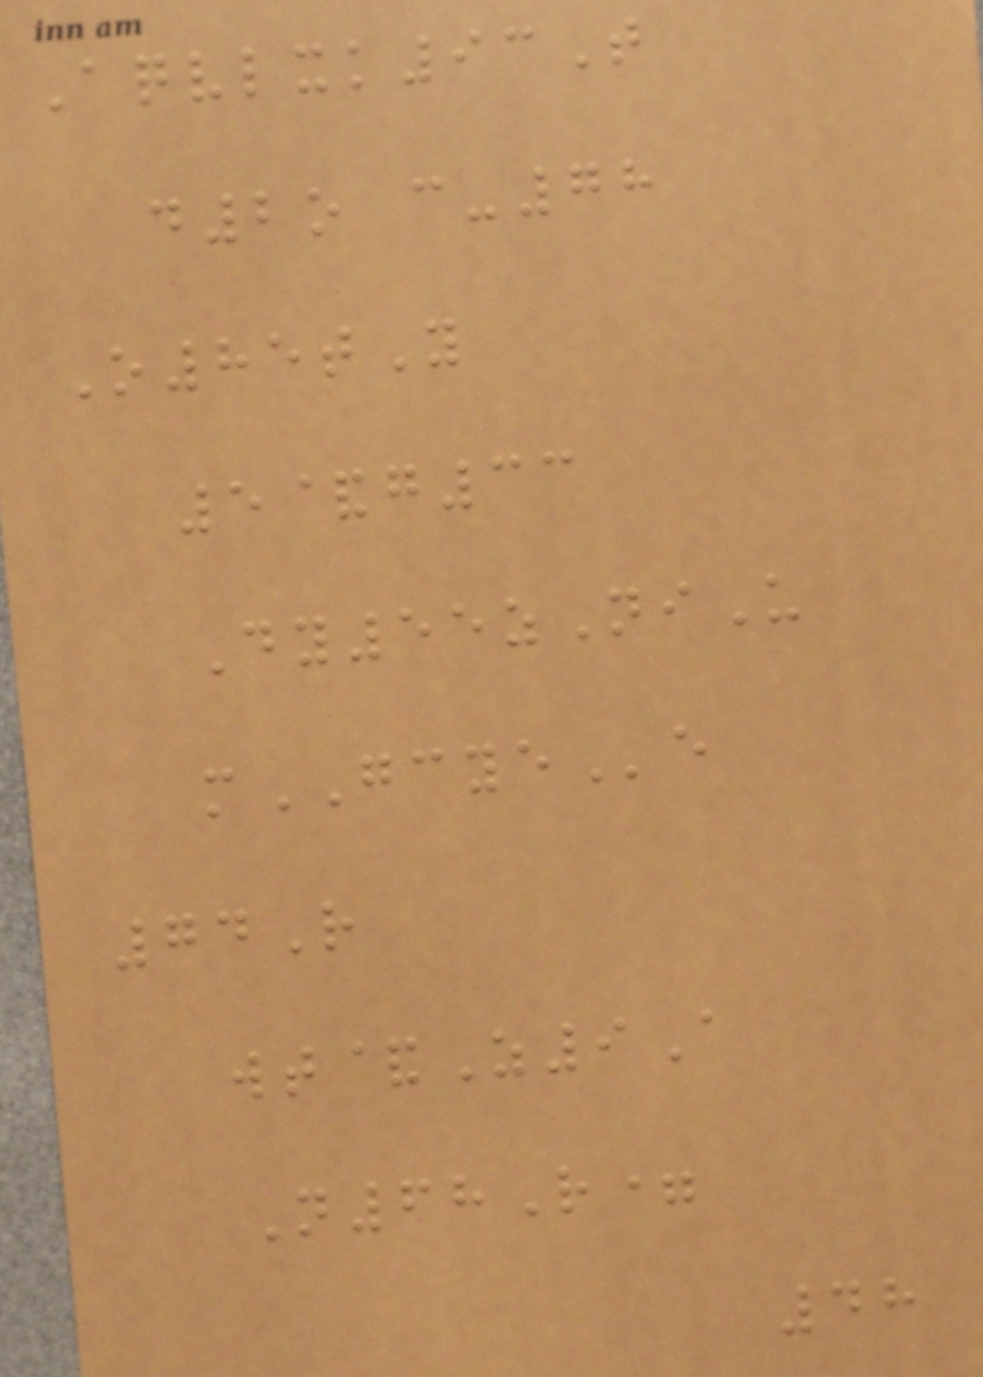Aqvlxk93T
d2o c-78
O85tY
5&g33
Dy55zNiU
mGCYEe
74R
wt&Z9A
N68R=
48
